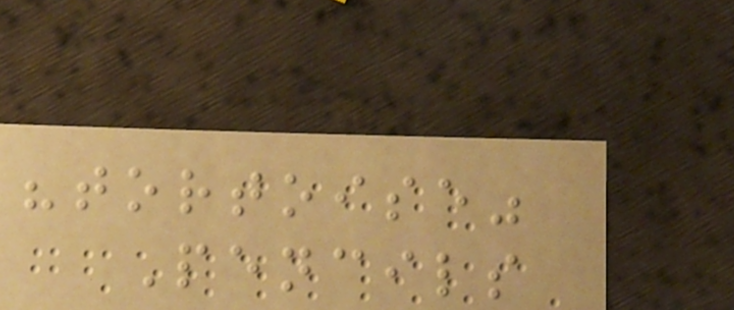"tortoise"
Pencils
